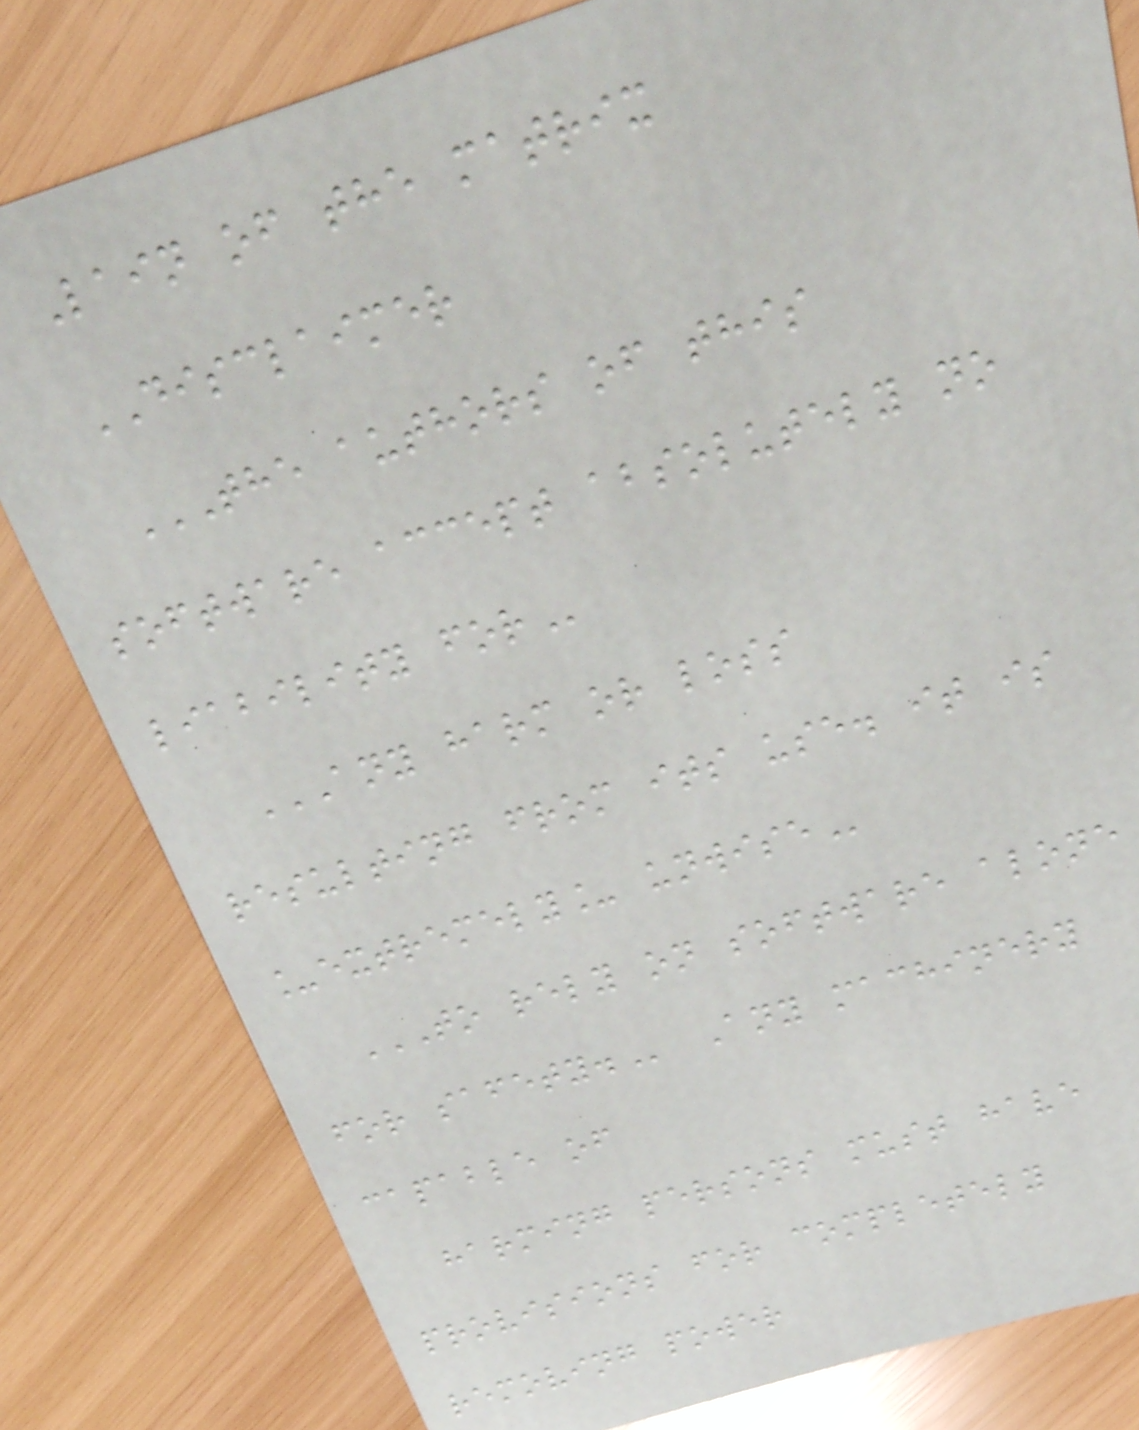Lain of the matrix
DISCLAIMER
THE AUTHORS OF THIS
SOFTWARE ACCEPT ABSOLUTELY NO
LIABILITY FOR
ANY HARM OR LOSS
RESULTING FROM ITS USE. IT IS
_EXTREMELY_ UNWISE
TO RELY ON SOFTWARE ALONE
FOR SAFETY. Any machinery
capable of
harming persons must have
provisions for completely
removing power
